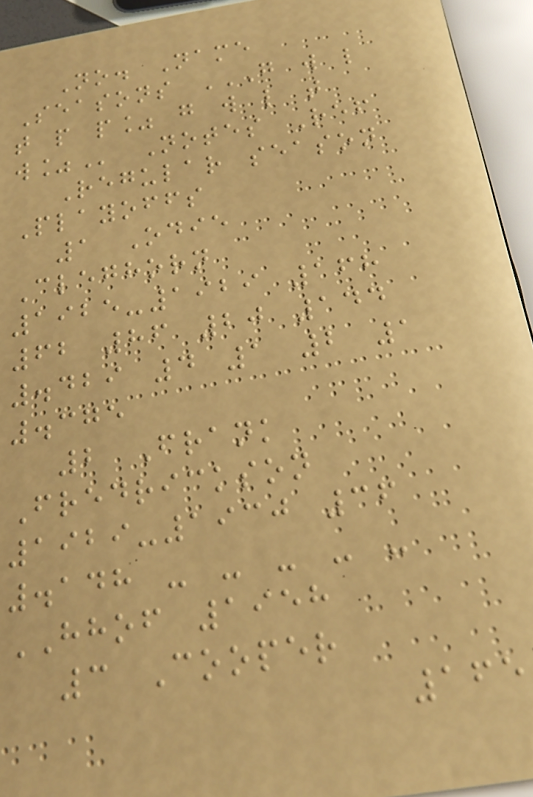No. Name
Seasons G W L
T P P% G W L T
W% Notes Ref
Regular season
Playoffs
1 Odie
Cleghorn
1925-1929 168
62 86 20 144
.429 4 1 2 1
.375
2 Frank
Fredrickson
1929-1930 36
.148 - - - - -
HHOF 1958
3 Cooper
165
